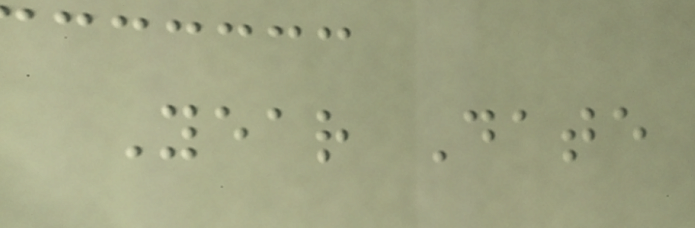Year Date
